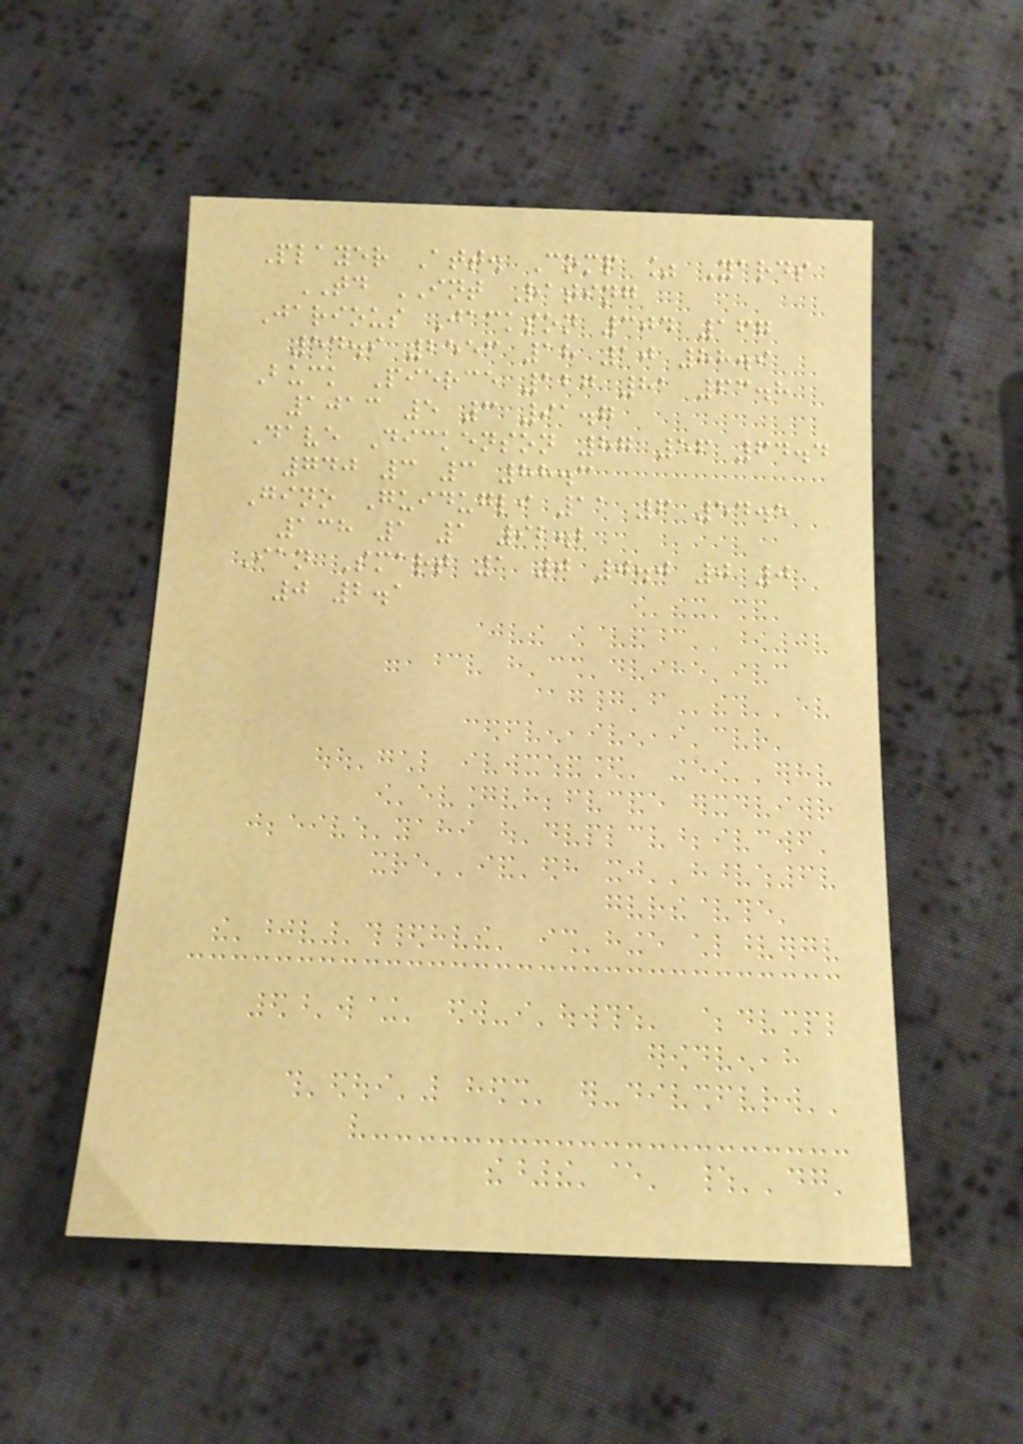Player Att. Comp % Yards
TD INT Rating
Jarious Jackson 304 167
54.9 2553 18 10 88.9
Buck Pierce 127 81 63.8
1013 5 3 91.7
Dave Dickenson 87 56 64.4
740 3 3 88.3
Gino Guidugli 11 6 54.5
138 1 1 92.2
Ian Smart 1 0 0.0 0 0
0 2.1
